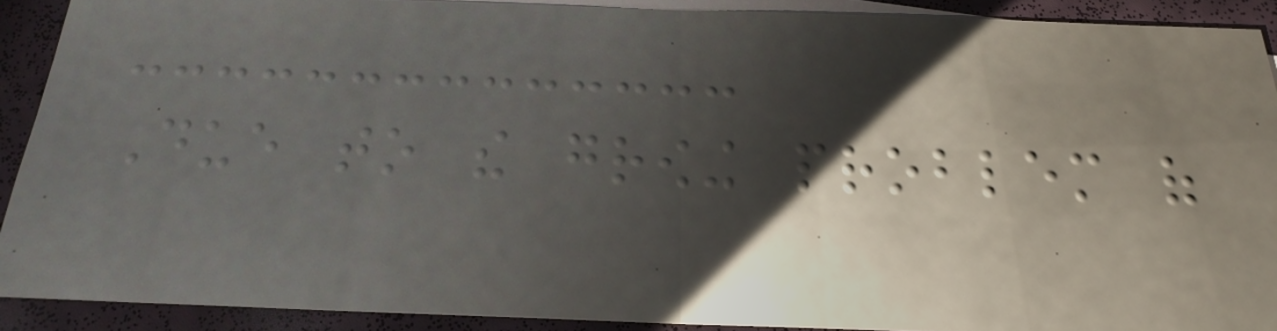Due to the growing problem of
